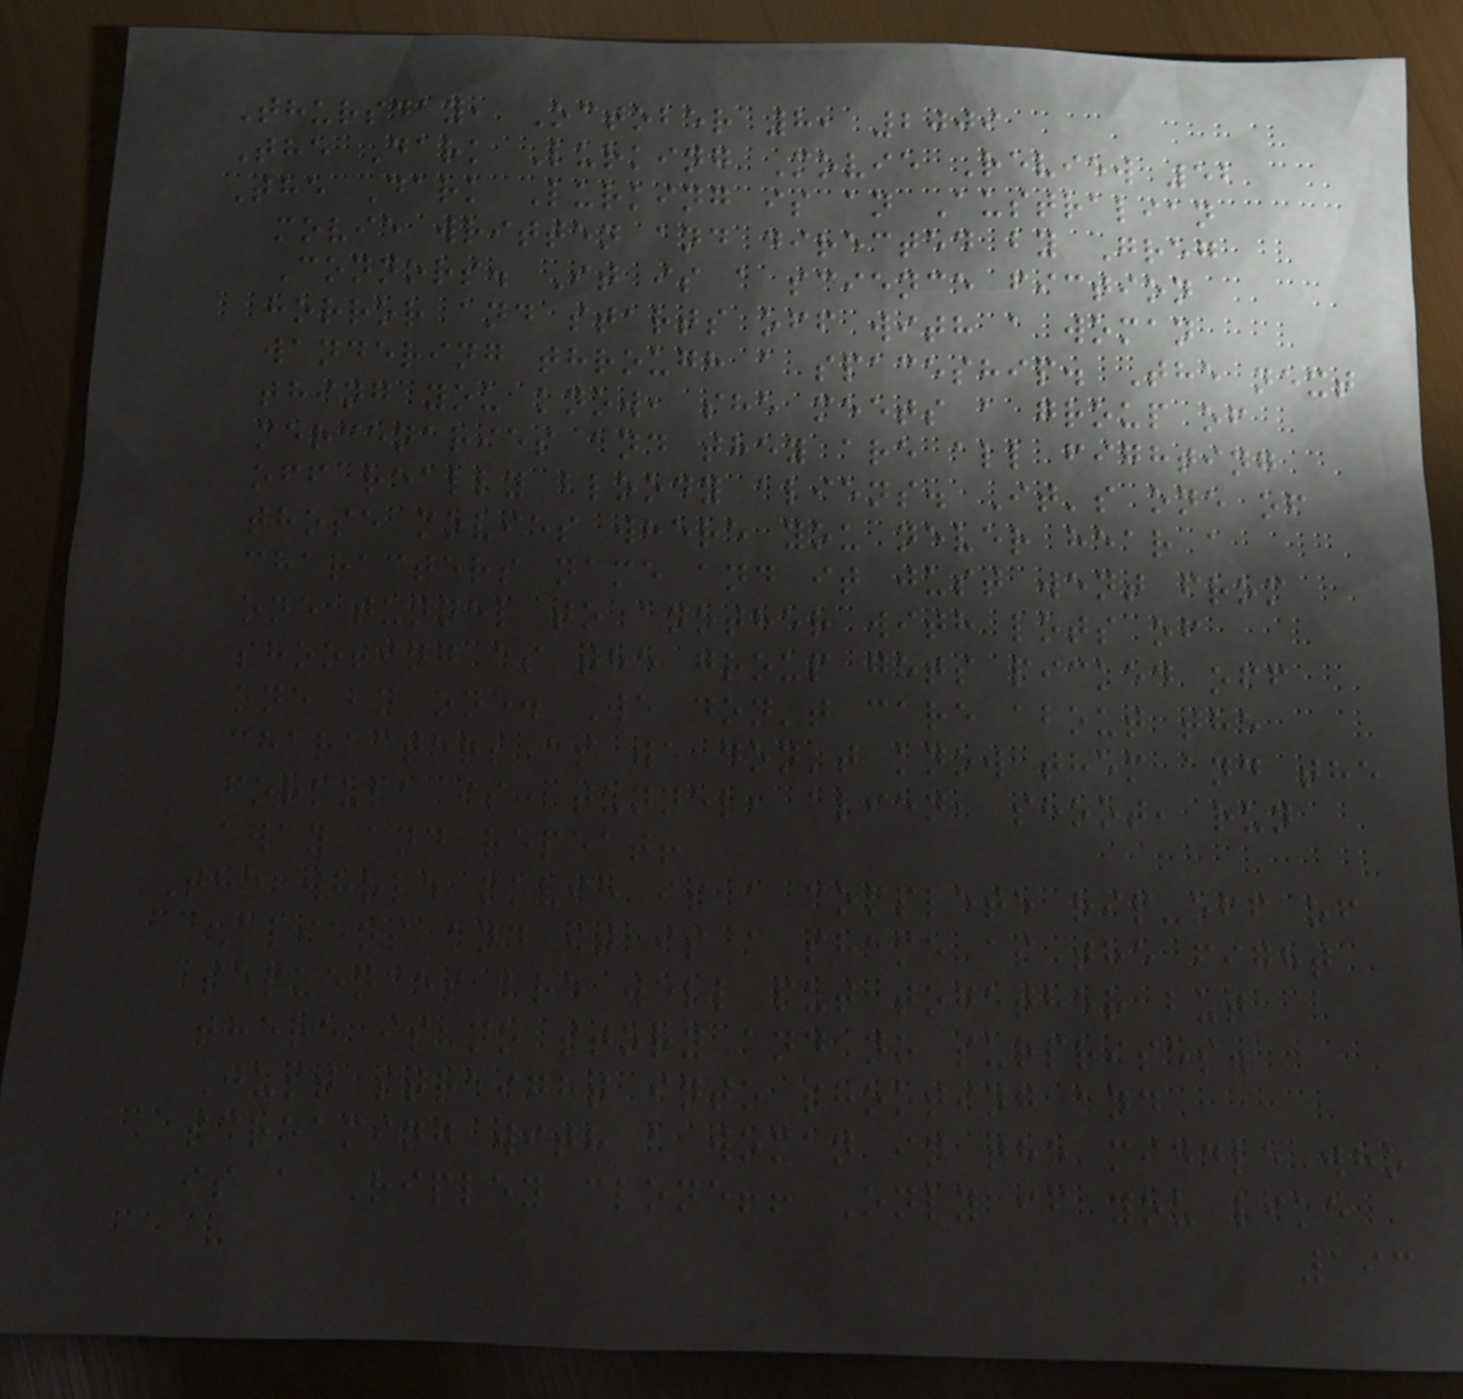Thursday, October 8, 2009
The Dark Lurking Movie Review 52
The Dark Lurking is an Australian
movie written and directed by Greg
Connors. It is a science fiction
horror and starts off with a woman
wandering through a spaceship. The next
thing you know, she meets a group of
mercenaries and they are all fighting
off really bloody aliens. It's one of
those movies where you never hear a
characters name and it just went from
one tunnel to another with lots of
shooting as the group gets picked off
one by one. We don't care about the
characters as we don't know them and the
formula is: tunnel, alien, shoot, run
away and repeat!
The whole movie is a complete rip-off of
Aliens and it is a shame as the fight
sequences are well put together but
there is no story and no surprises.
Just straight into shooting and
screaming with a woman in the middle who
is a Ripley clone!! Only if you like
193
